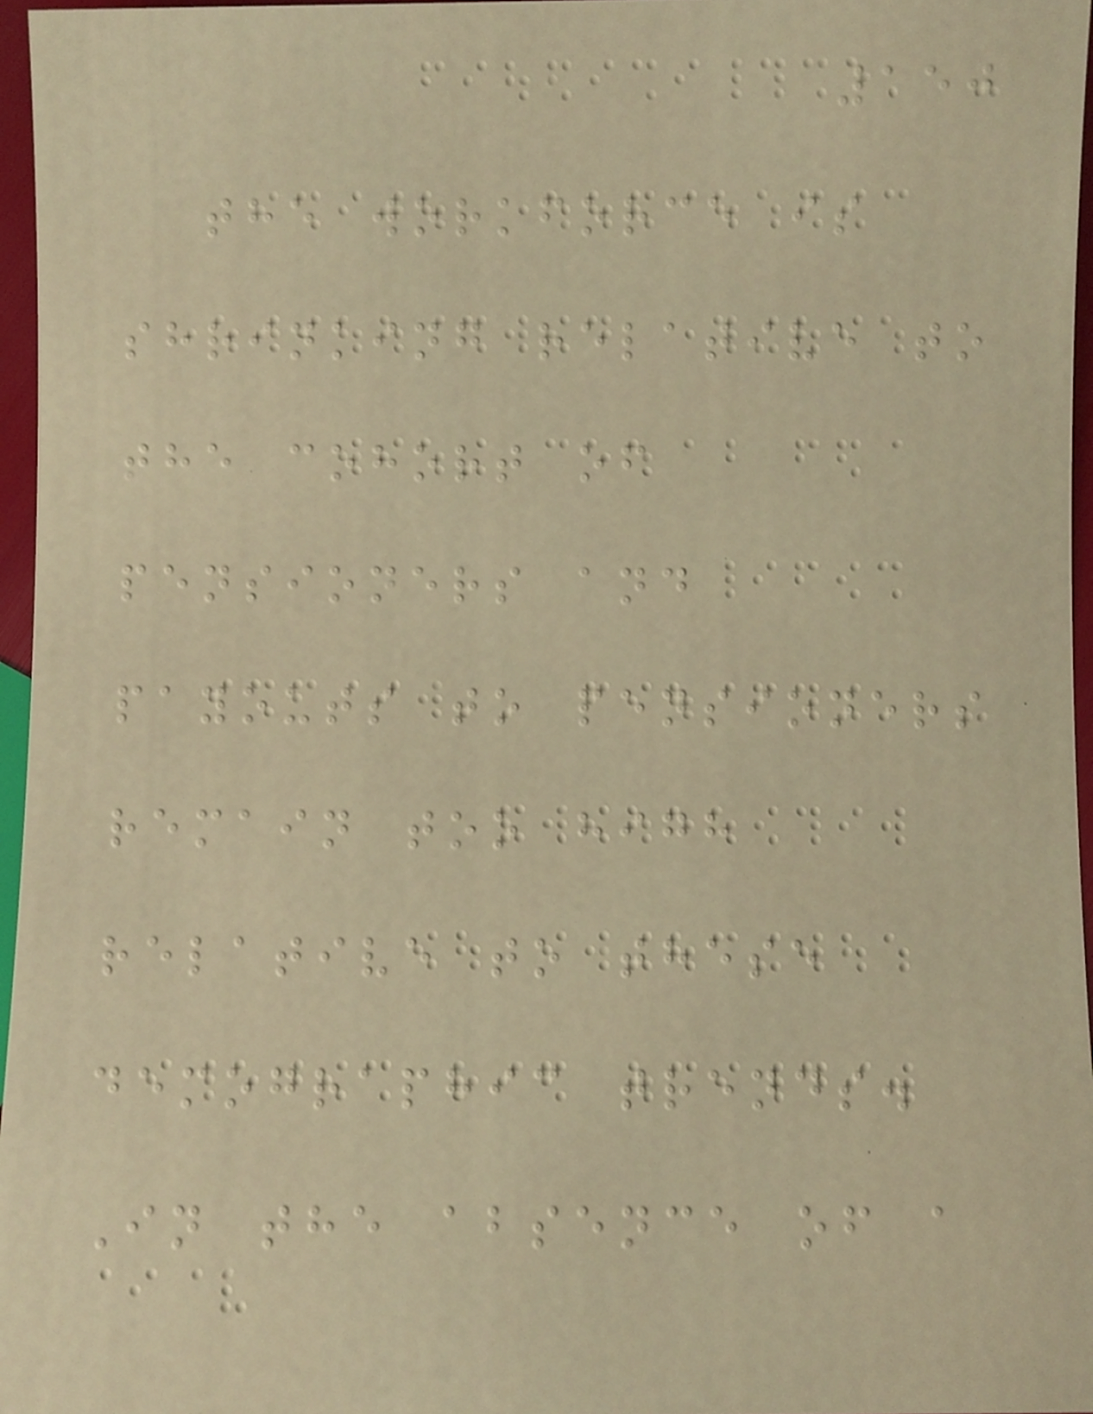150
the workforce is
shrinking relative to
the cohort of
pensioners and
payouts to pensioners
remain too high
relative to these
demographic trends.
In the absence of a
